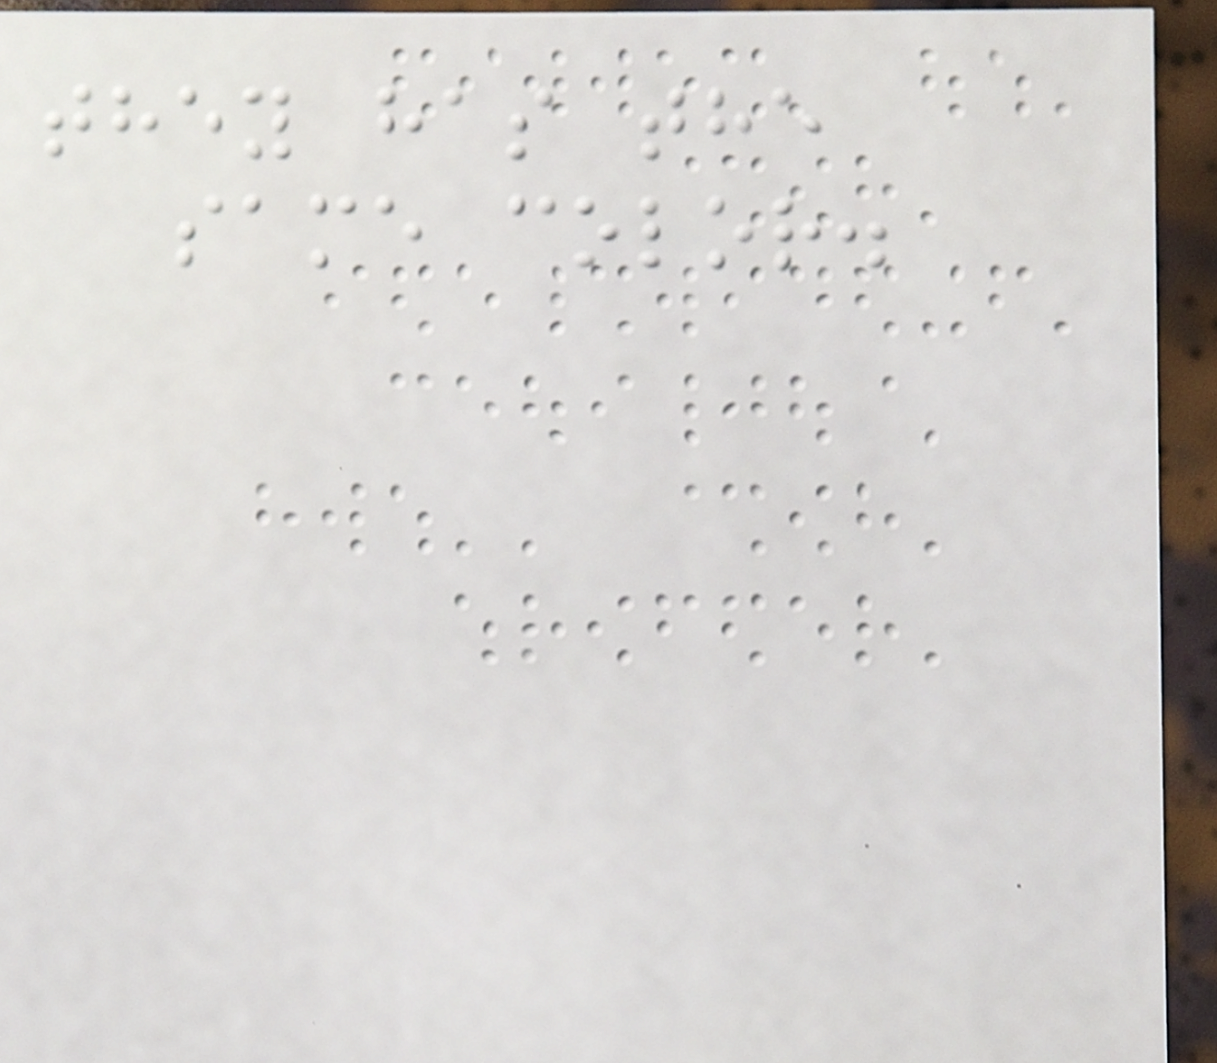they has the
same color.
